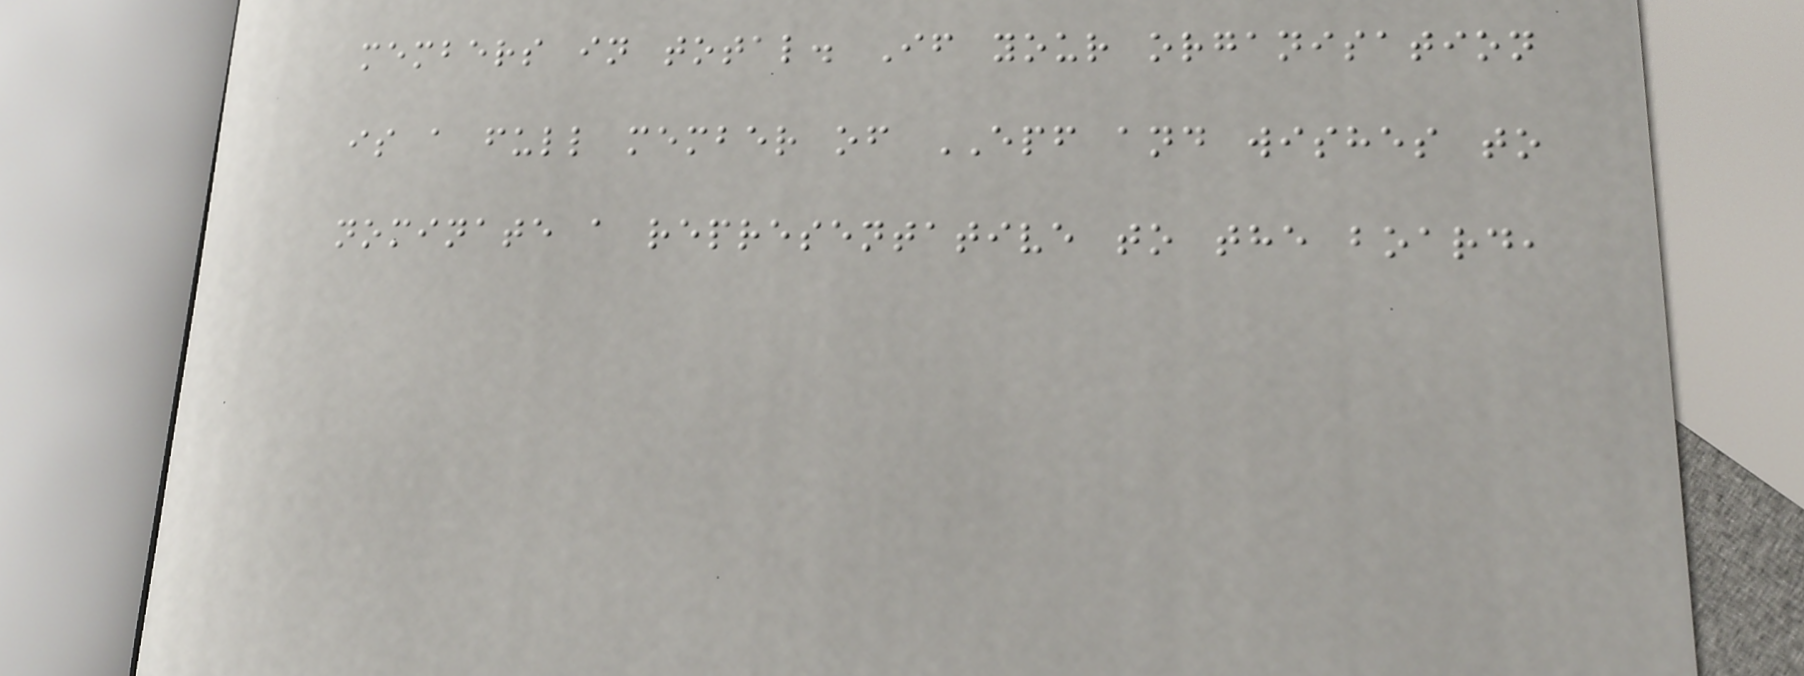members in total. If your organisation
is a full member of EPF and wishes to
nominate a representative to the board,
